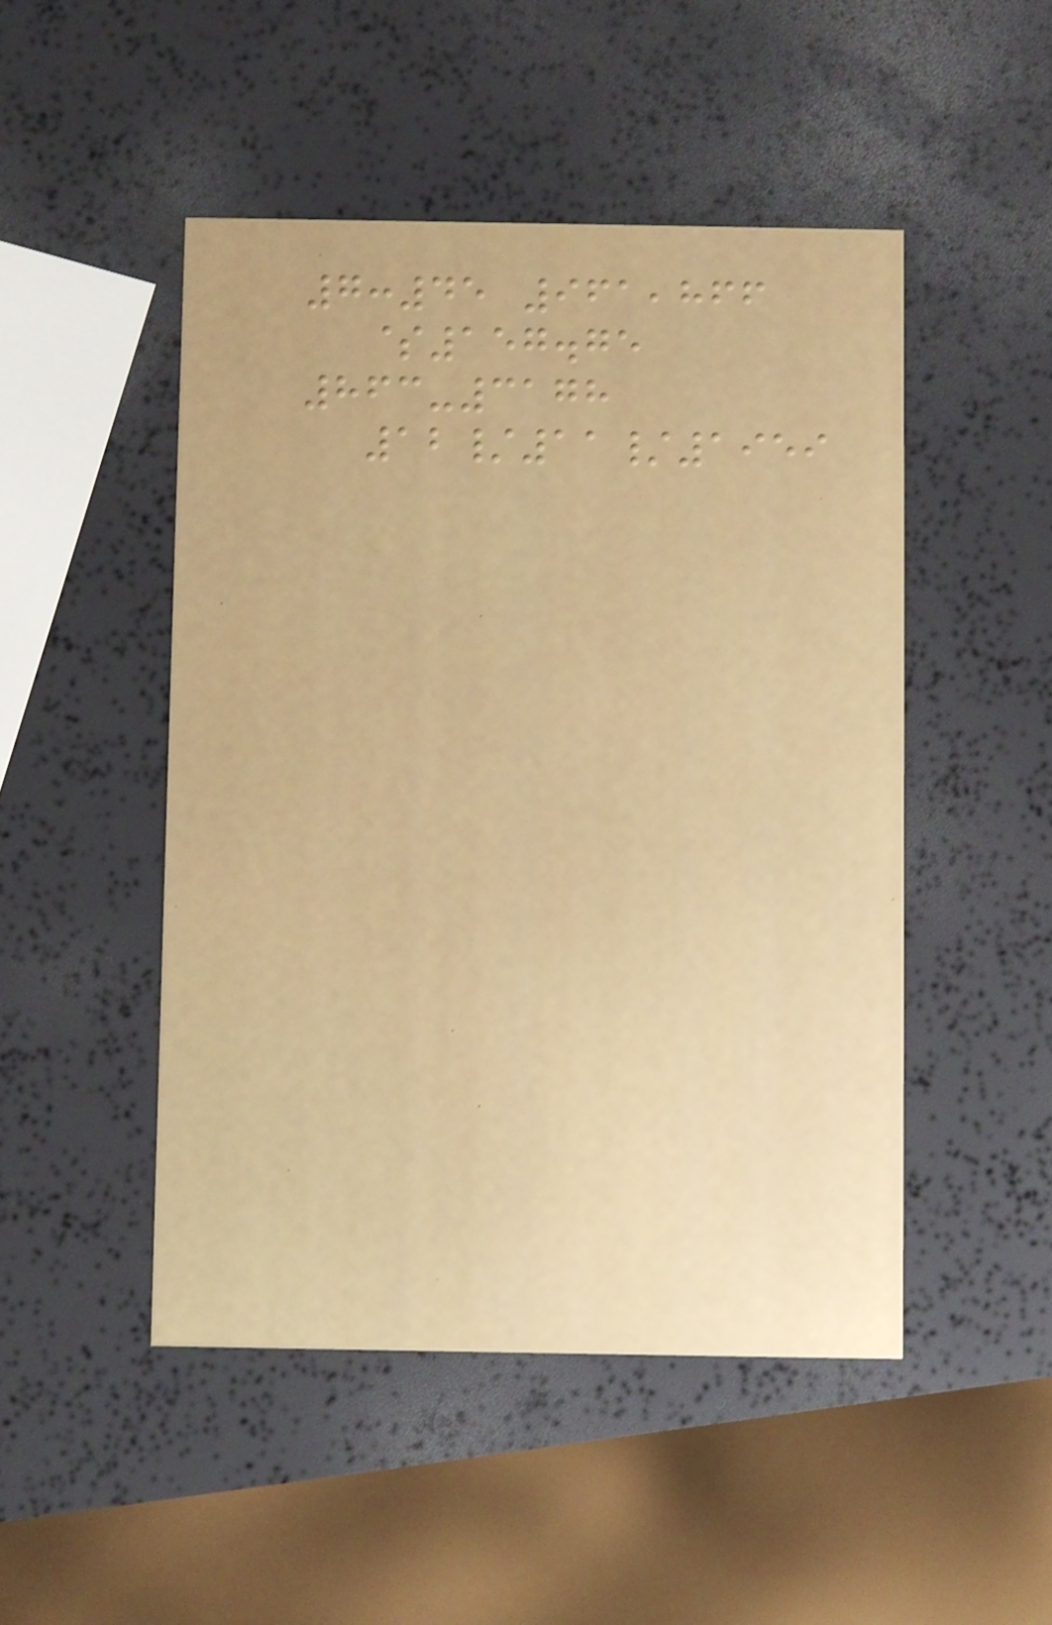7:45 961,866
$157.75
863-3178
12/11/1959
